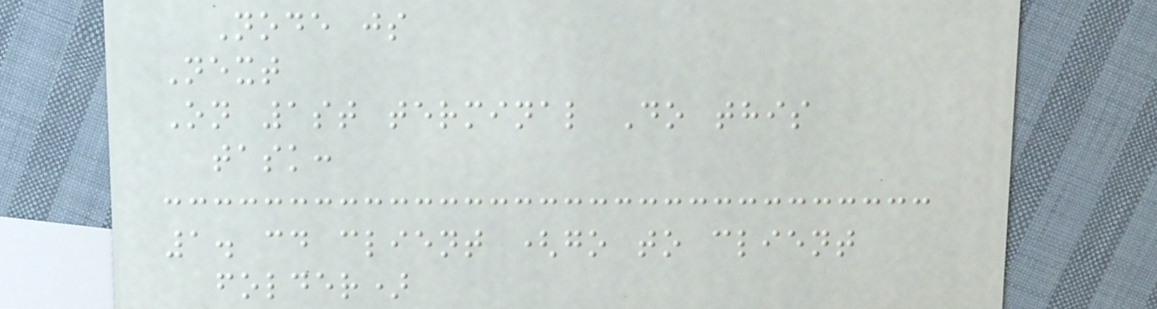Node js
Next
On 1st terminal Do this
task:
1. cd client (go to client
folder)
